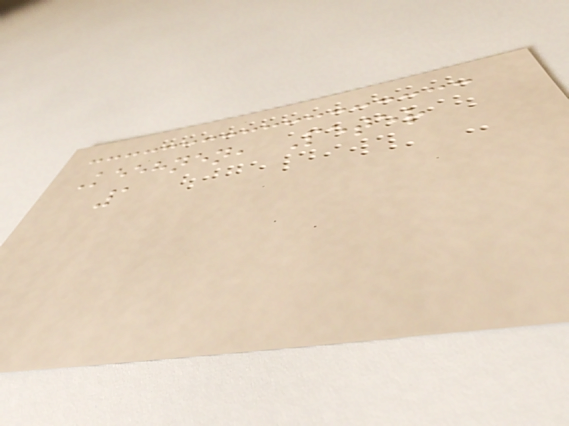Keehnen, Peter
1
